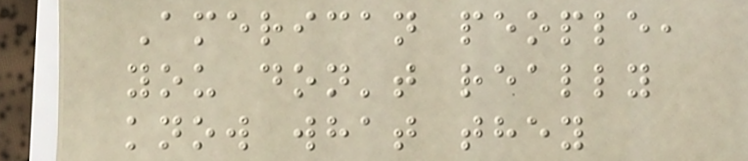American people,
you don't really
know what they
